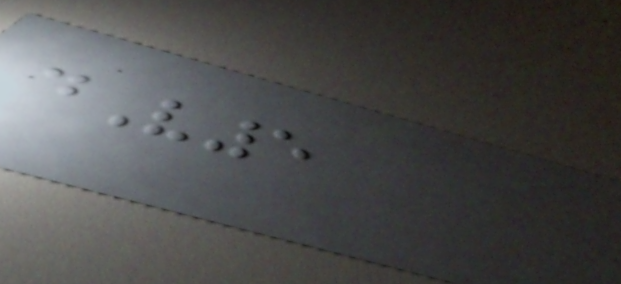dV5
